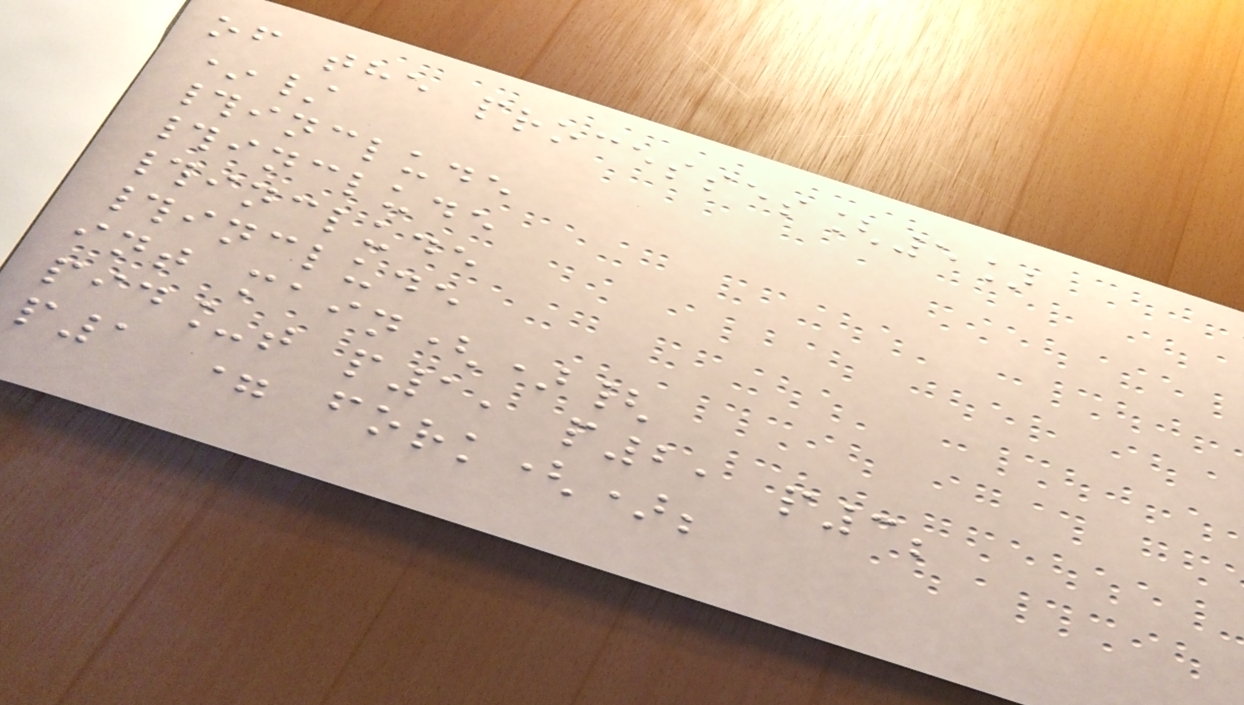of the processes[5]
*/
#include
#include
#include
#include
int main(){
pid_t p1, p2, p3;
p1 = fork();
